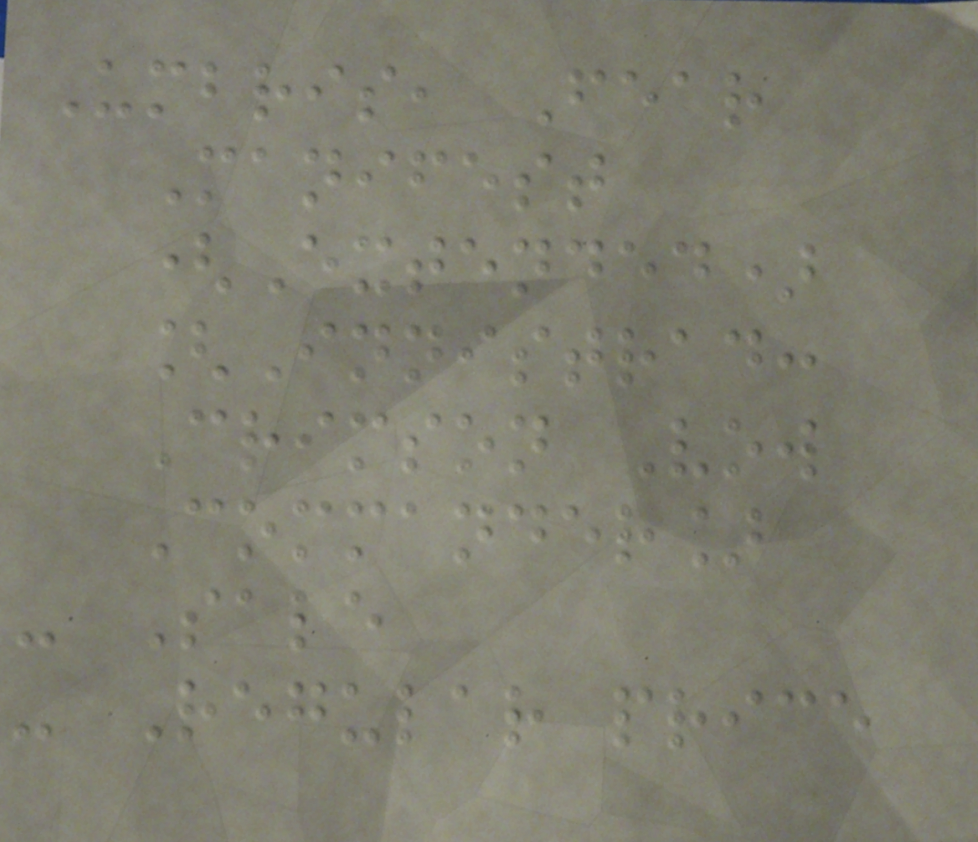Umbris, Fear
Manifest
(Extended)
[Innistrad:
Crimson Vow
Commander]
- Sale
- Regular price
